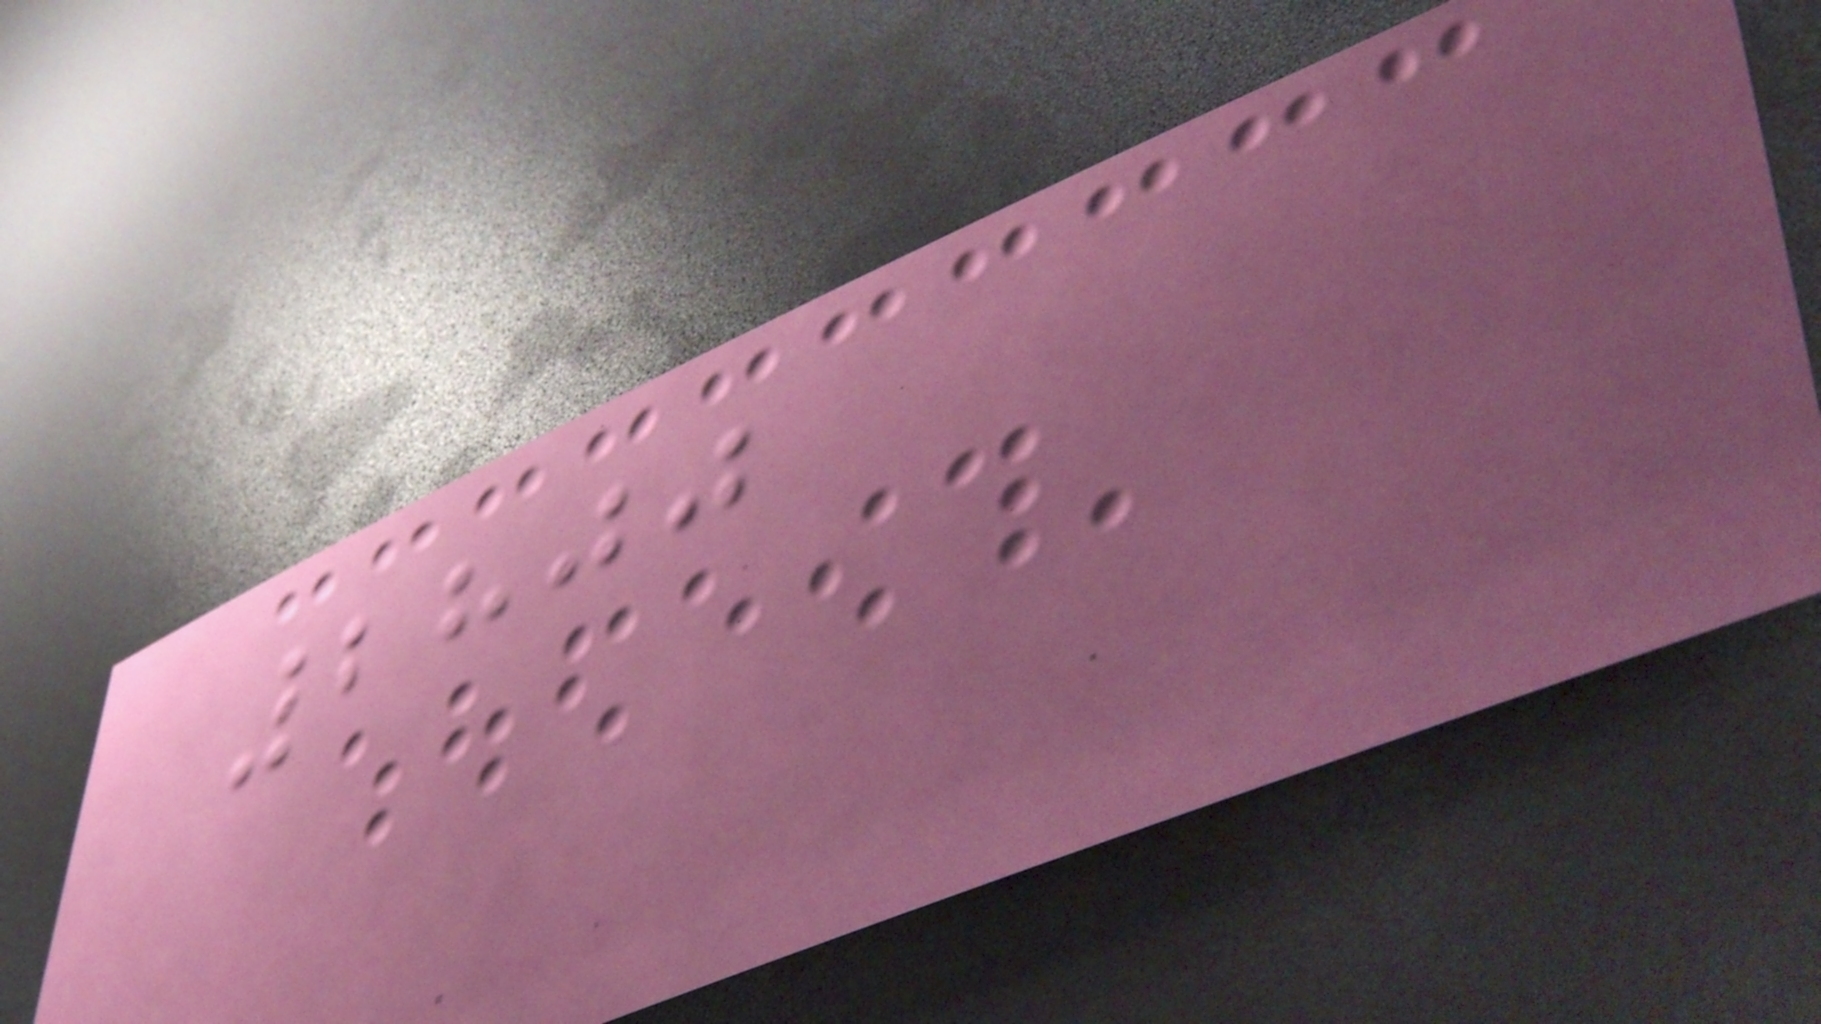2800
